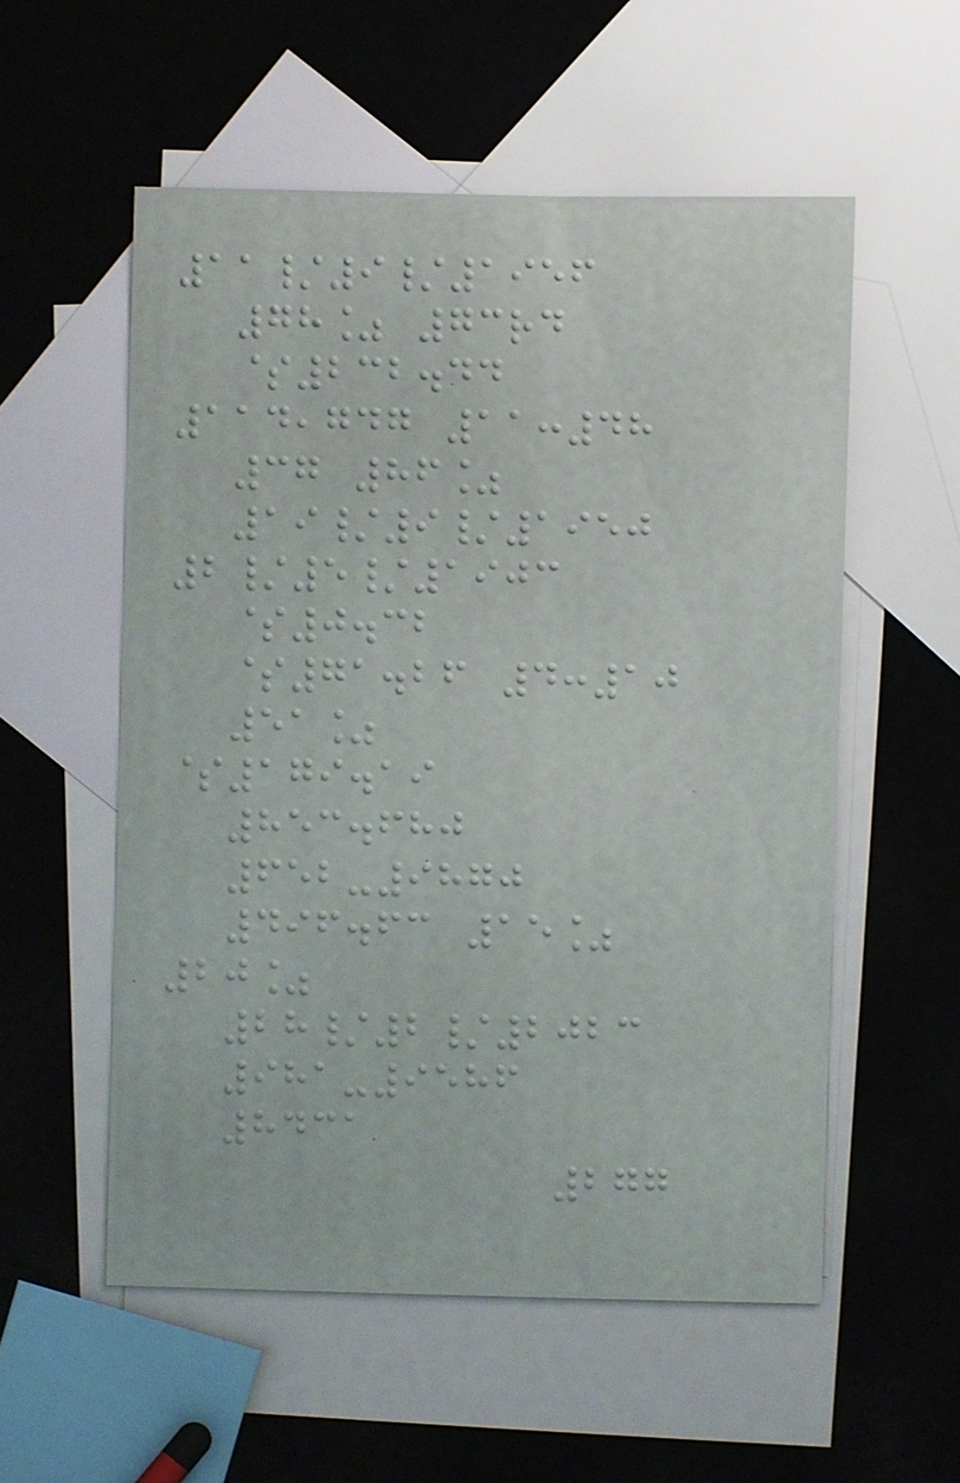11/9/1956
78% 73rd
$232.44
114,747 11:48
37 86%
19/9/1950
2/5/1903
$0.32
$71.26 4:10
51%
$179.19
853.680
652-9870
496.63 15%
20%
28/2/2023
981-9586
8431
277
